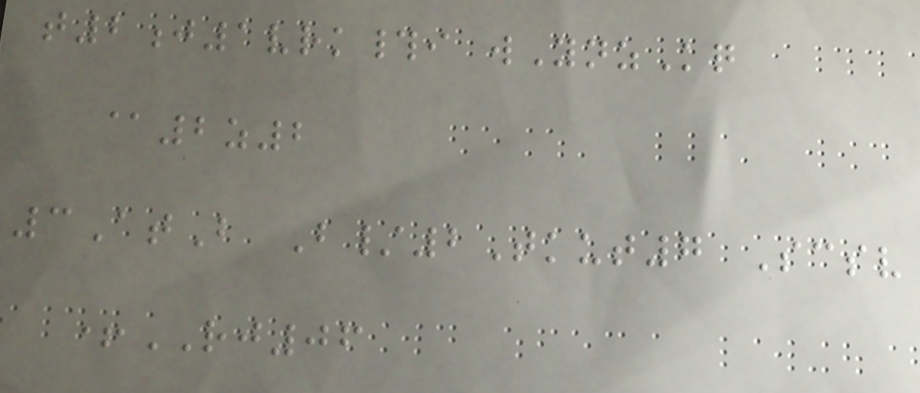t2j1vrk#i wYnzKq
@2z2
3AtB B/2Tkut7 Scsv
+RJ06
